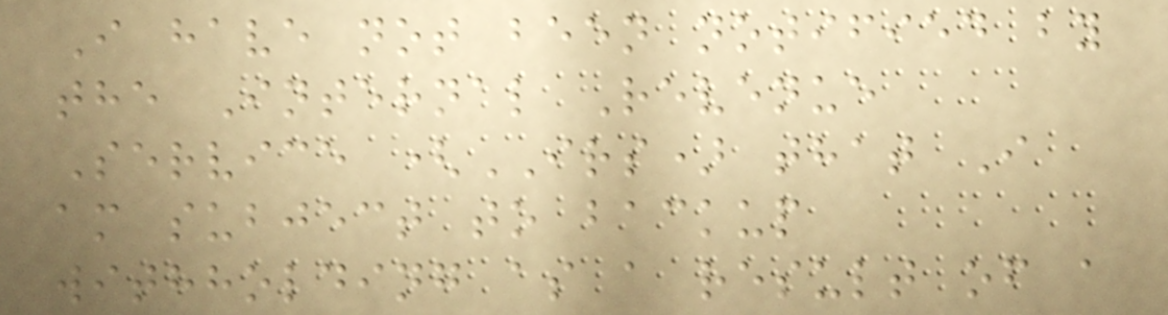I have not been notified by
the Internal Revenue
Service (IRS) that I
am subject to backup
withholding as a result of a
